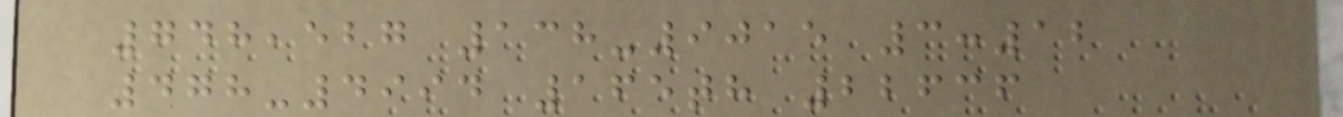748,527 138-9015 3:12
478-4994 165th 22636
